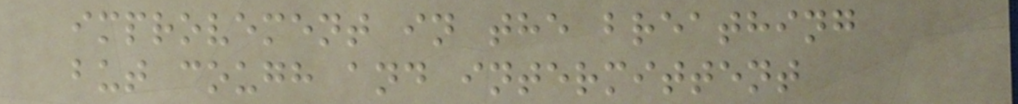improvement in the breathing
but cough and intermittent
